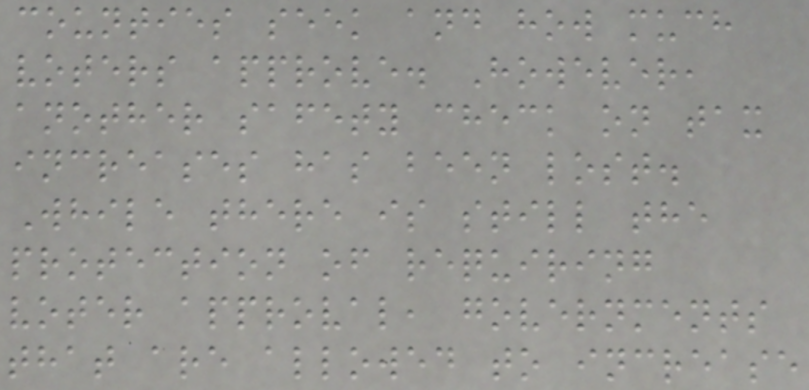counties seek and how much
voters approve. However,
another safety check on tax
increases has been lost.
While there is still the
protection of requiring
voter approval, governments
that are allowed to increase
